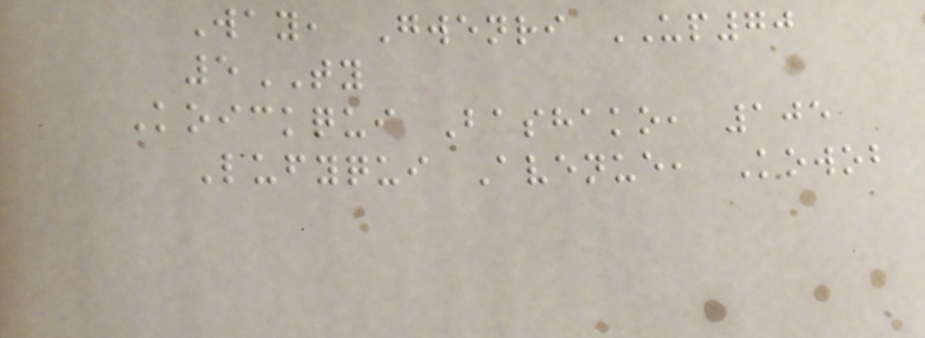Way, Gwenri UP70
5TY
Koickqui Bashako, 105
Lufyqui Avenue, Kowob
